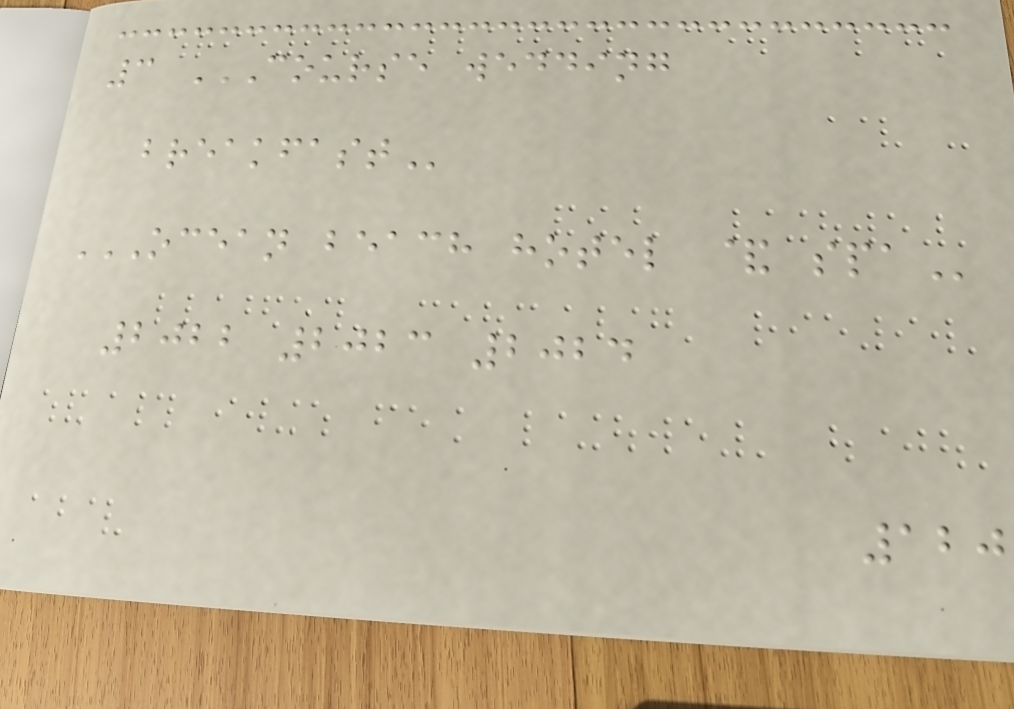3 COURSE WEDDING
BREAKFAST
OCEAN BEACH HOTEL & SPA
2022 2023 2024
120
